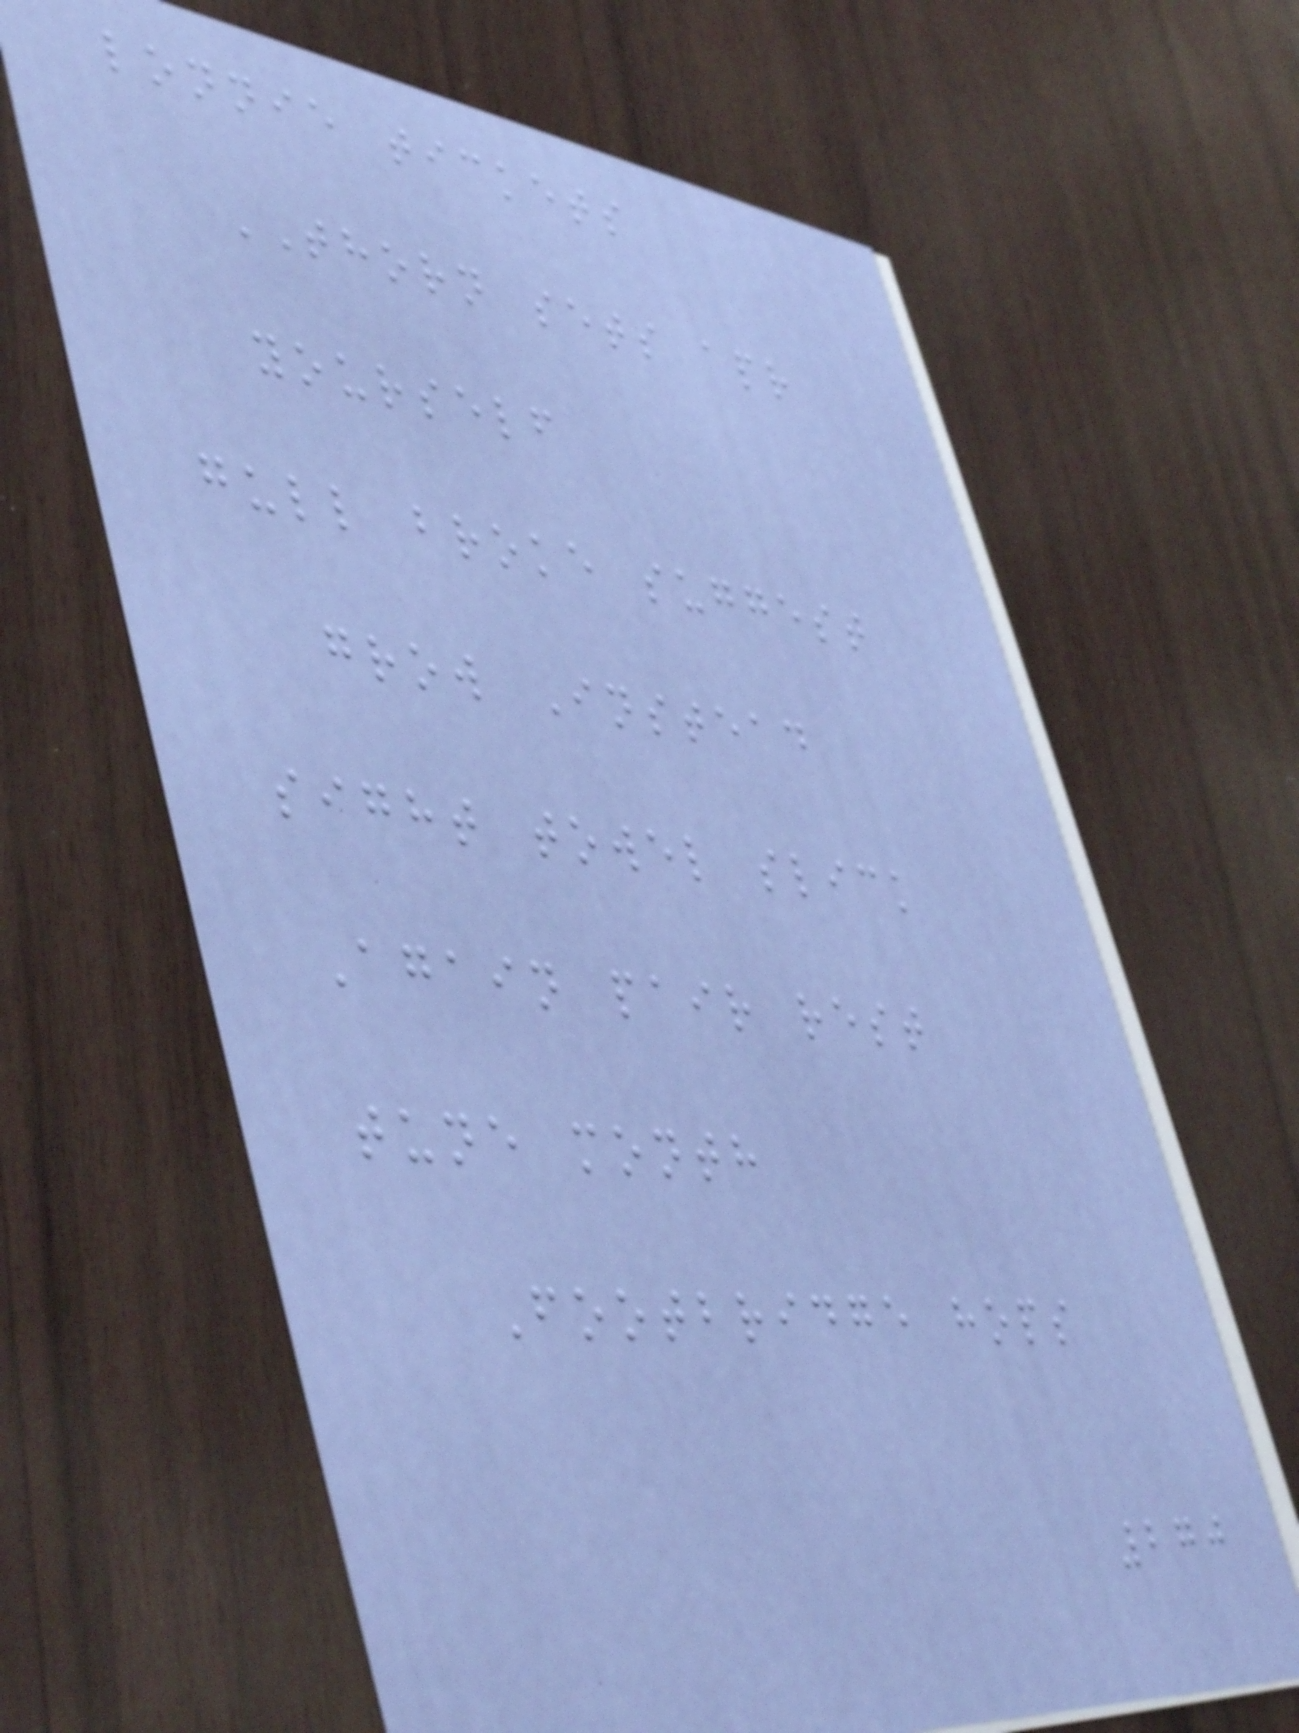lonnie tickets
THORN sets apr
yourself
gull broke suggest
grow Instead
sight towel slick
Again pair rest
tune month
Footbridge hops
270
